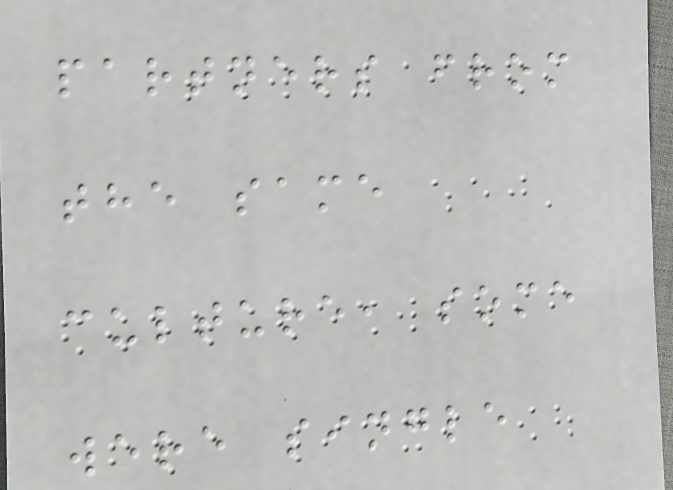partners from
the same
culture, some
were single
